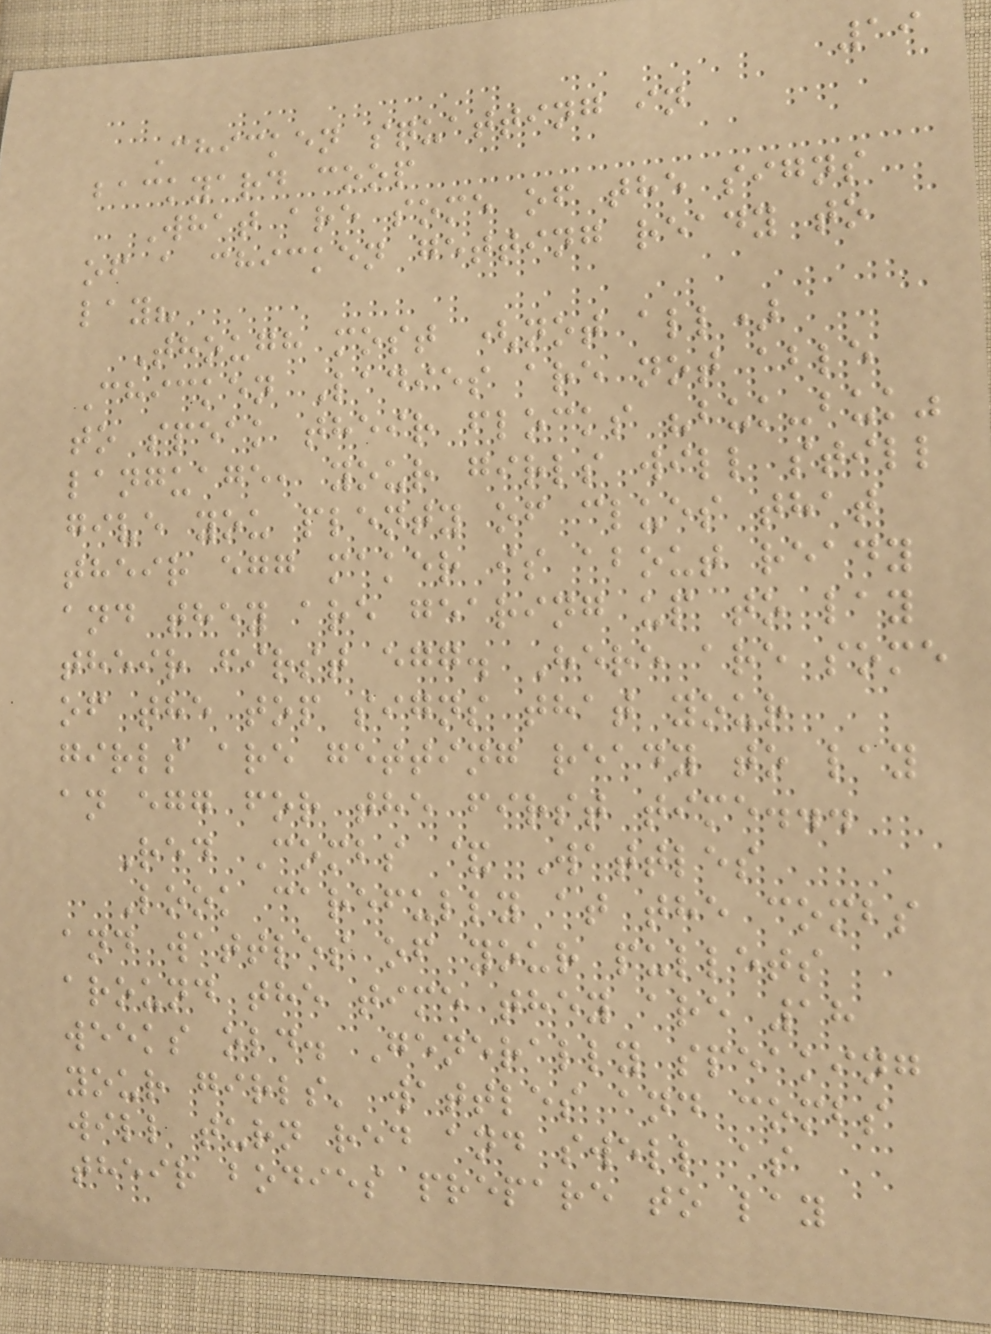19
Chicken squatting in
backyard coop
What are some of the signs
of a chicken getting ready to
lay?
Though most (not all)
Chicken Ladies are not able
to speak their flocks "buk-buk"
language, your girls will still
give you plenty of clues that
their egg maker is about ready
and they are gearing up to lay
their first egg. Here are some
of the top signs that your
girls are getting ready to lay
an egg for the first time...
Red Combs & Wattles
Look carefully at the combs
and wattles of your pullets
around the time they are 18
weeks old. Generally speaking
your girls' wattles and combs
will turn red and swell as
their bodies prepare to lay
